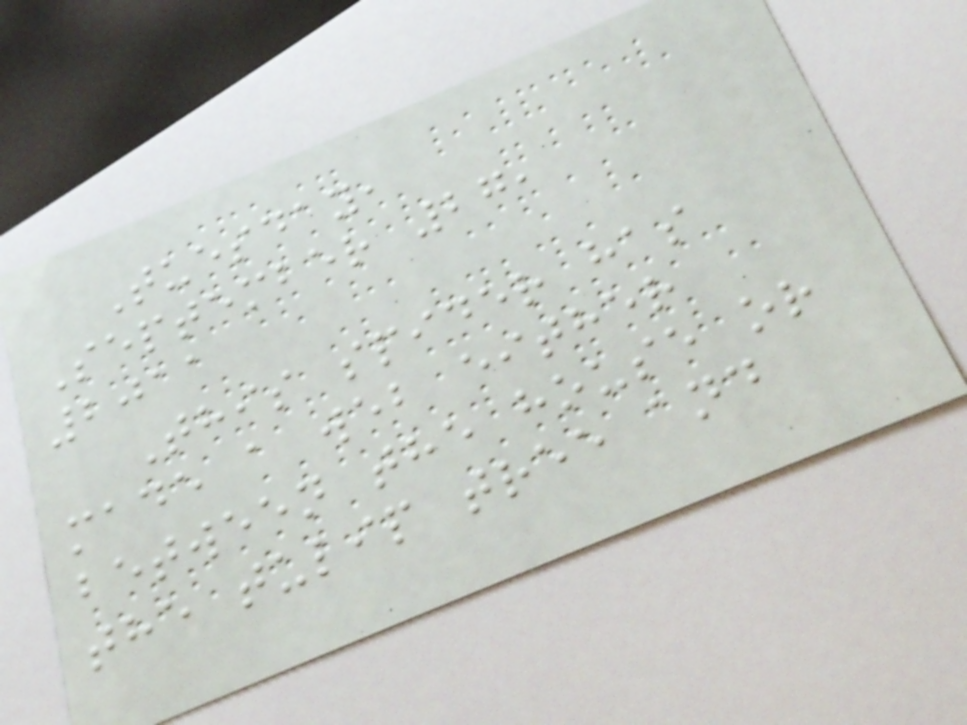Tuesday,
September 27,
2011
This spider has
made a web either
between the house or
the tulip tree and
